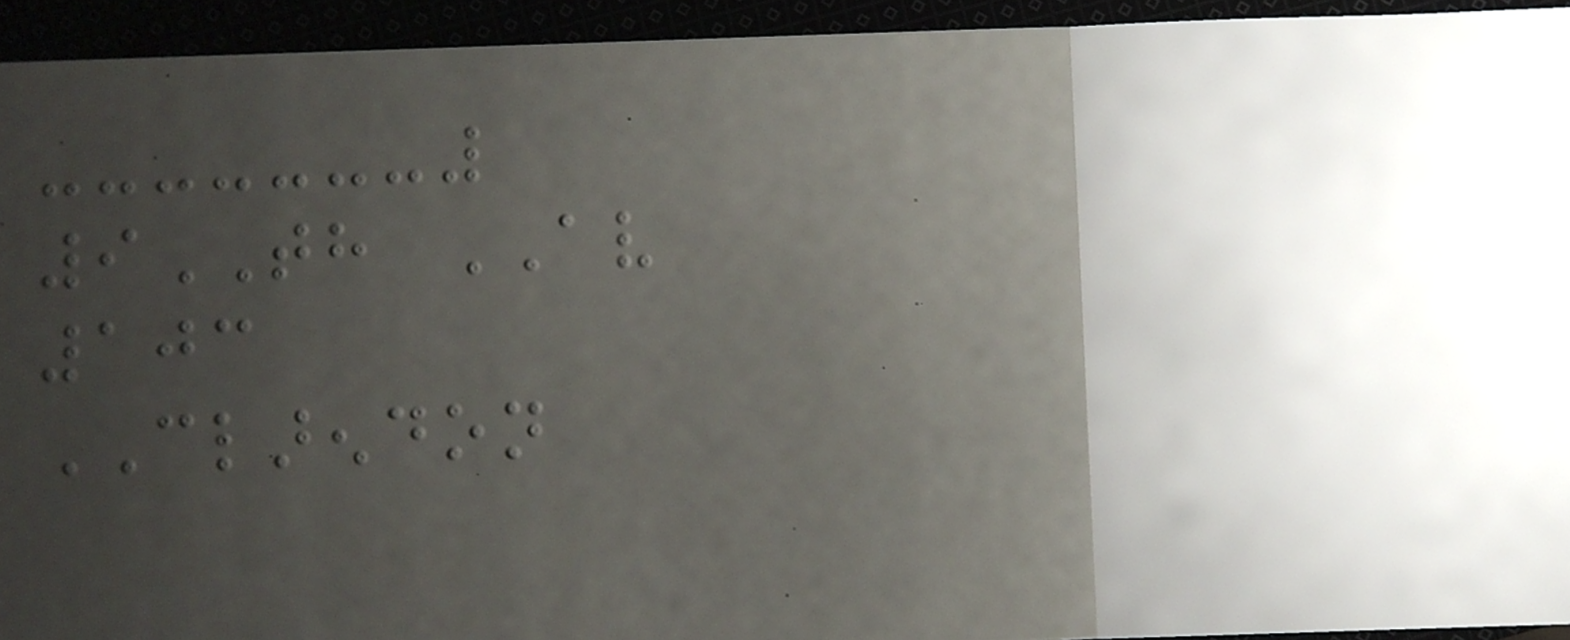9TH AV
103
CLARENDON
